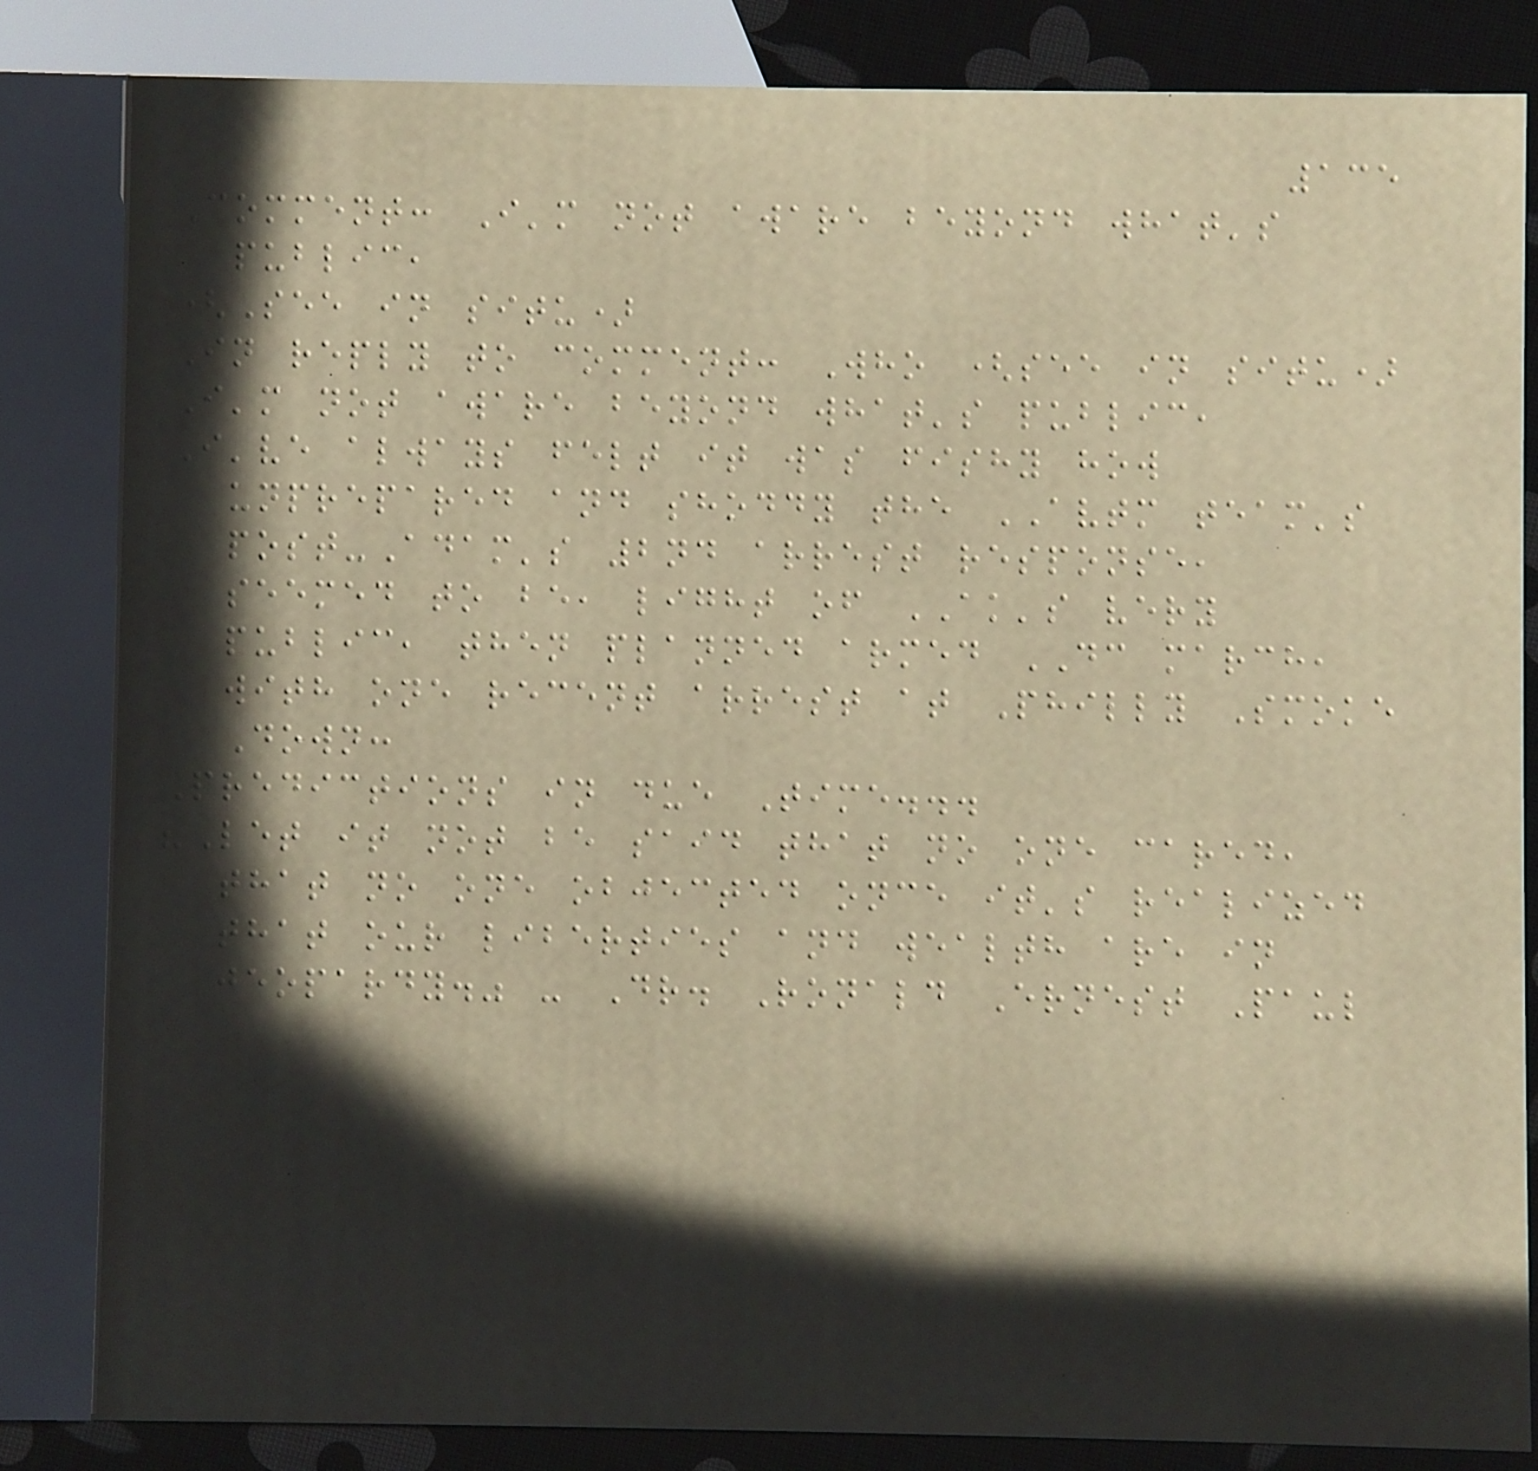135
Comment: I'm not aware beyond what's
public,
(See in situ)
In reply to comment: Who (see in situ)
I'm not aware beyond what's public,
I've always felt it was fishy how
unprepared and shoddy the AVTM team's
post-Adam's 2nd arrest response,
seemed to be, light of AK's very
public, then planned armed DC march,
with one recent arrest at Philly Smoke
Down:
Predictions in due Time...
"Let it not be said that no one cared,
that no one objected once it's realized
that our liberties and wealth are in
jeopardy." - Dr. Ronald Ernest Paul
